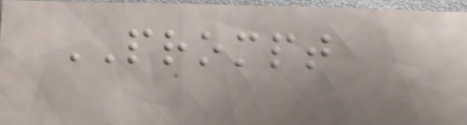PROMPT
